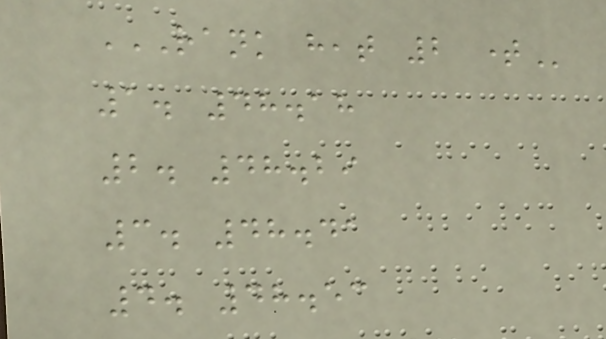RANK HEAT 2 TIME
1. 48.18
2. 48.29
3. 48.41
4. 48.53
